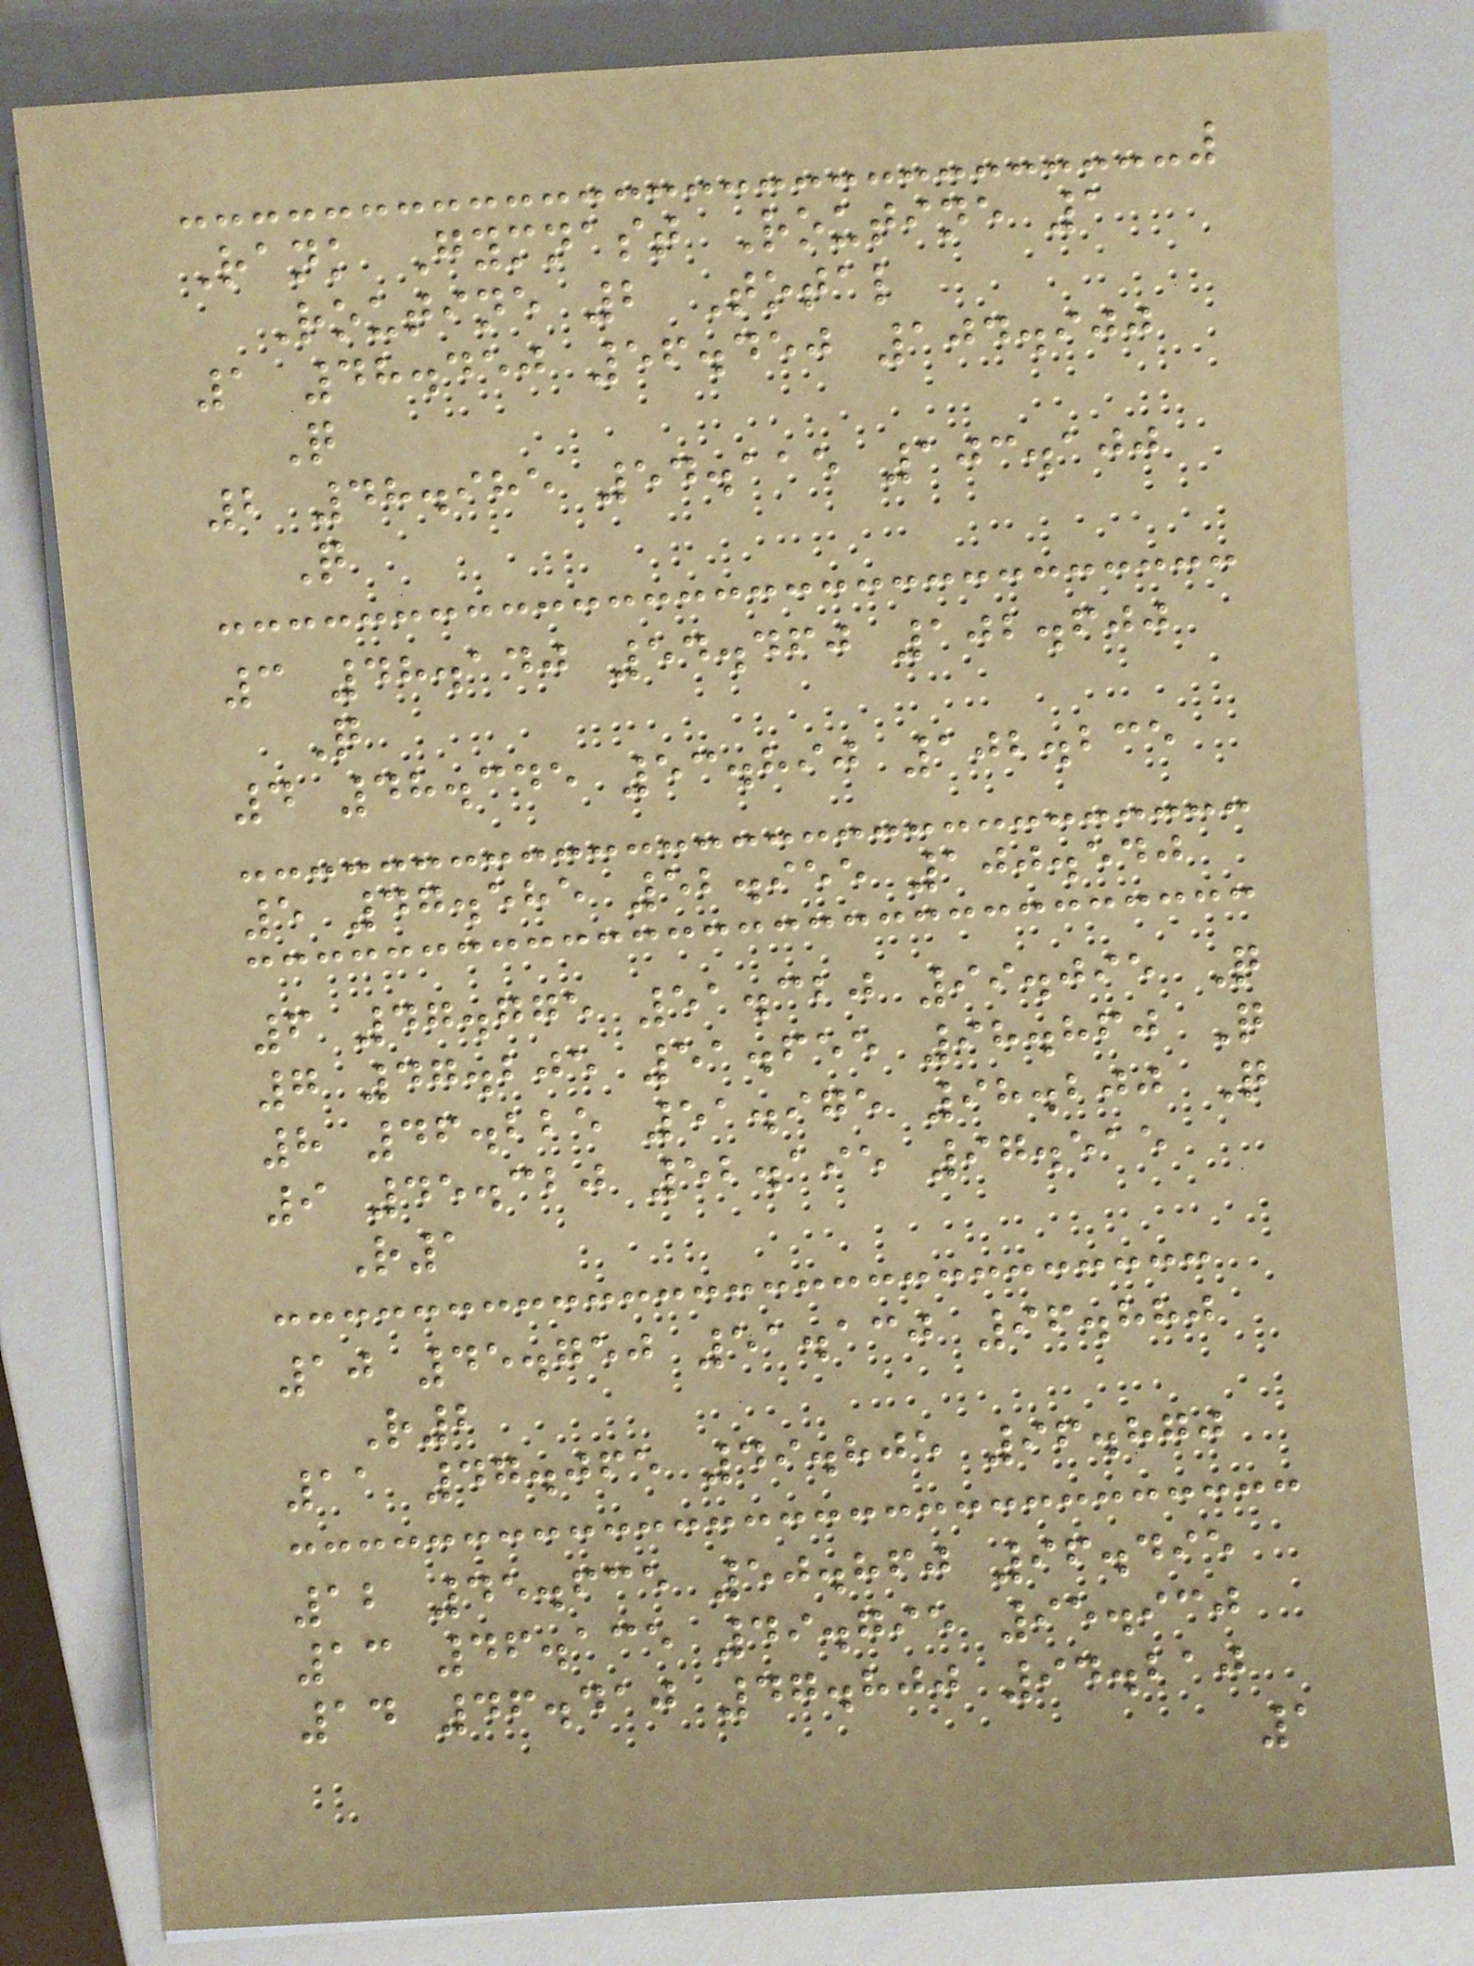Rank Gymnast Routine 1
Routine 2 Total
1 48.450 56.450 104.900
Q
2 48.985 54.115 103.100
Q
3 48.140 54.460 102.600
Q
4 48.345 53.890 102.235
5 47.585 52.955 100.540
6 47.775 51.320 99.095 Q
7 47.205 51.655 98.860 Q
8 46.225 51.975 98.200 Q
9 45.320 52.195 97.515
R1
10 45.750 51.130 96.880
R2
11 47.065 49.805 96.870
12 45.635 50.860 96.495
13 46.135 49.795 95.930
14 46.410 47.800 94.210
1
